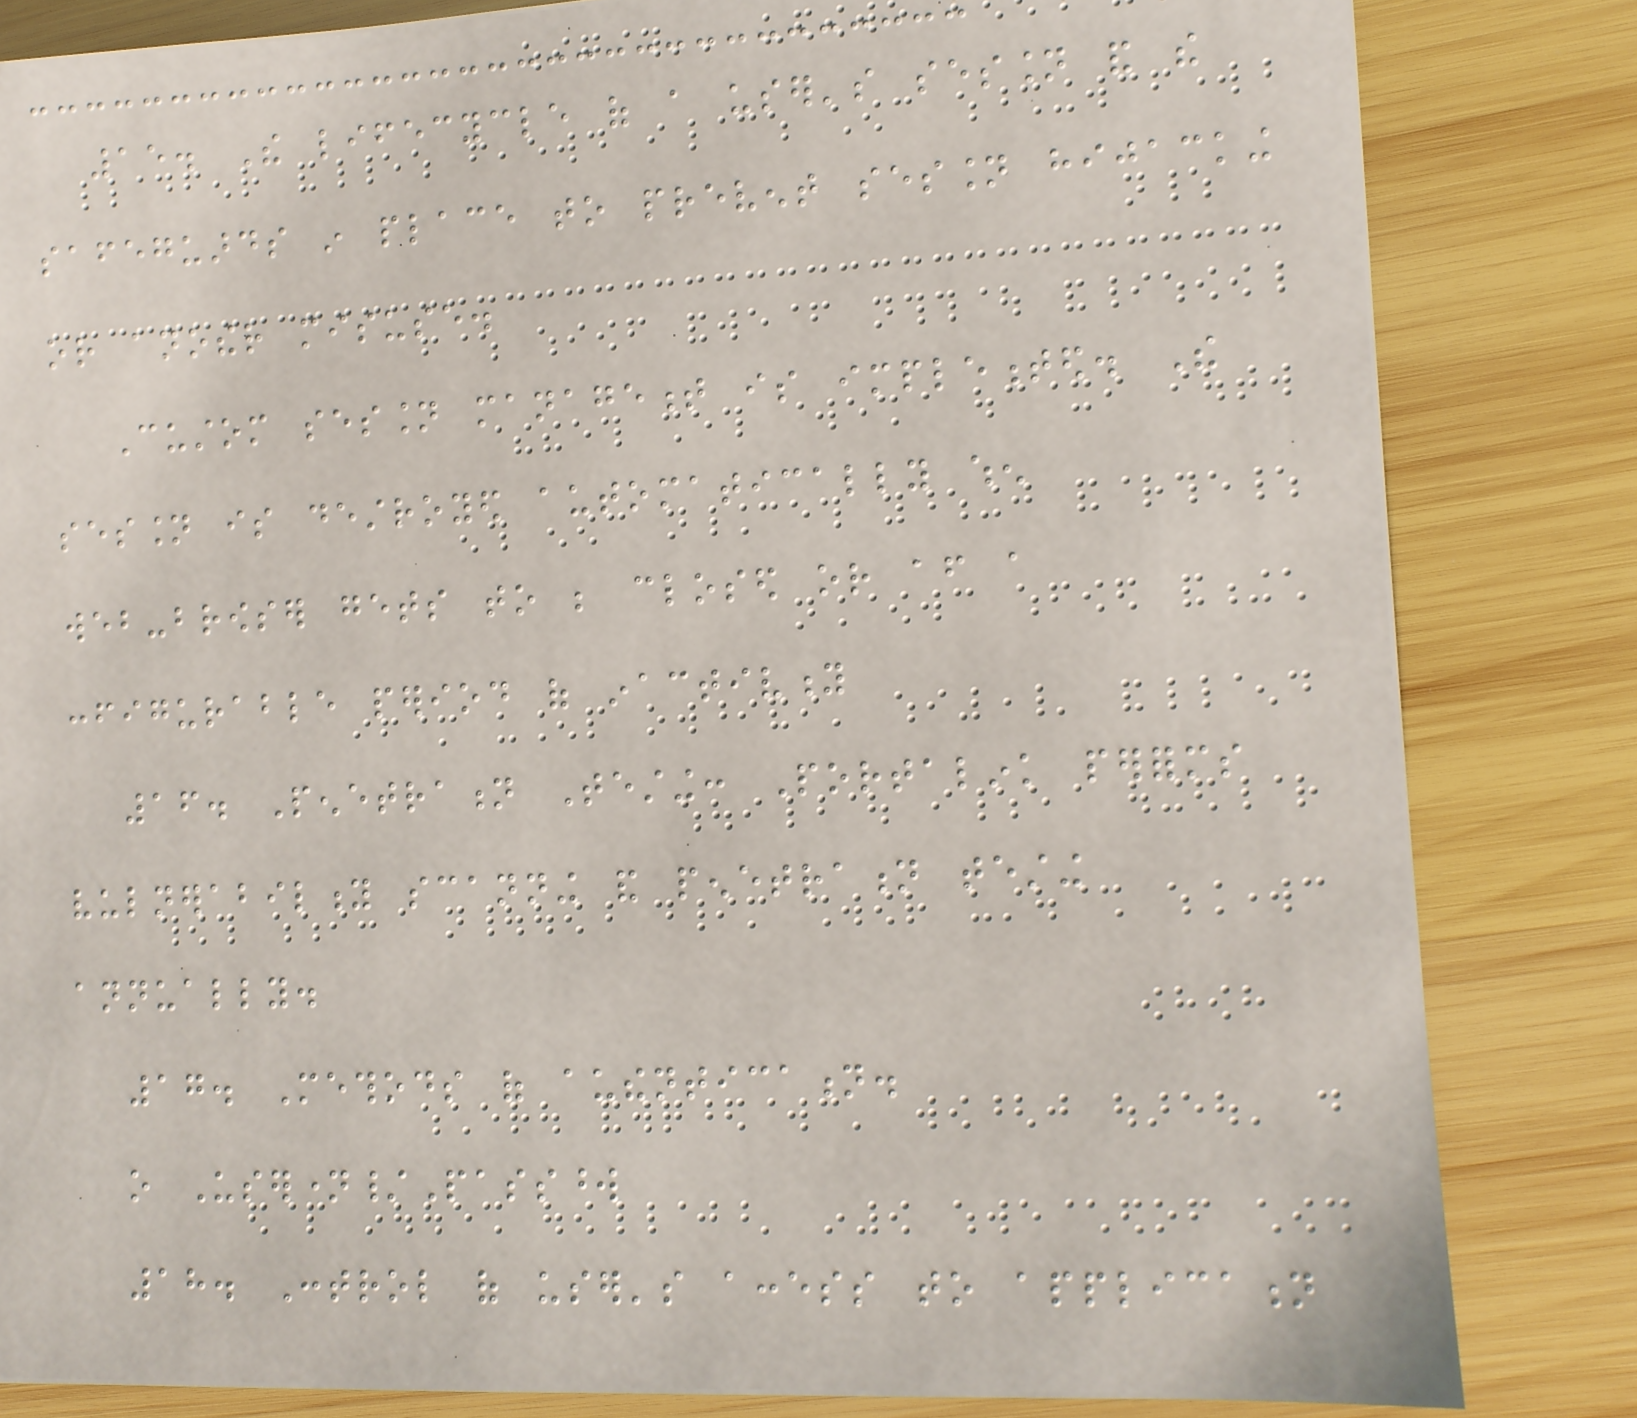15. The lifecycle of a user's session and the
safeguards in place to prevent session hijacking
or another misuse.
Custom session management is implemented. The
session is destroyed automatically when
web-browser gets to be closed or after a
configurable period of inactivity
16. Penetration Testing: Portalink performs
vulnerability scanning and penetration testing
annually.
17. Methods of authentication.
o Username/Password
18. Control of user's access to application
